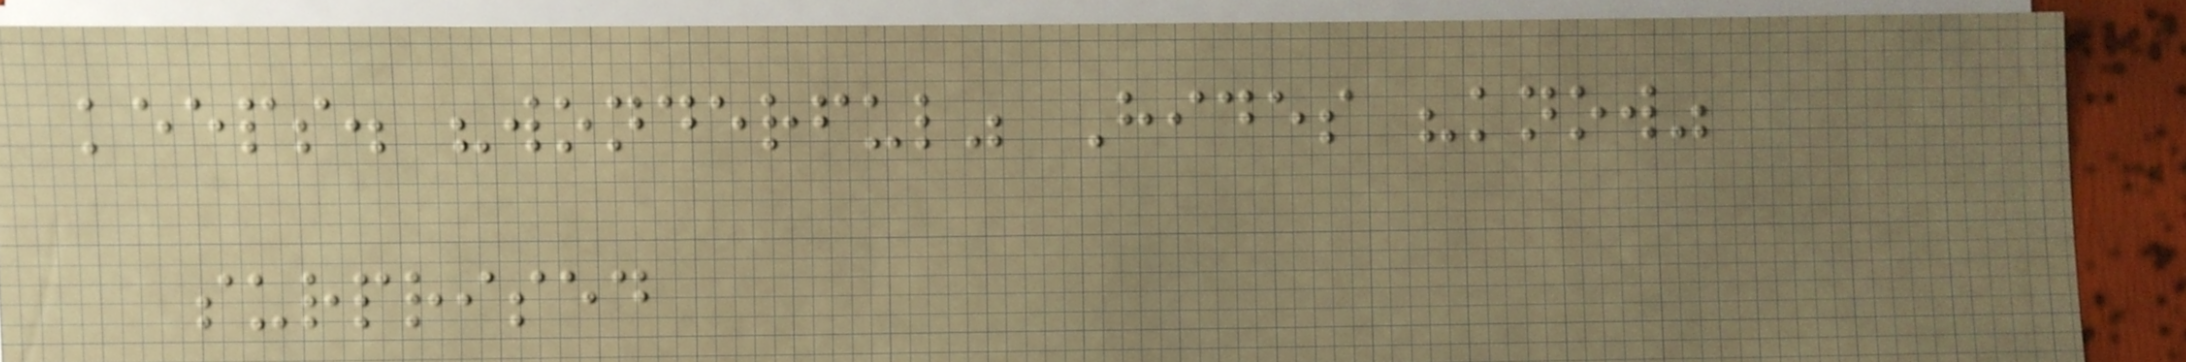keeps. "wonderful" Hides "know"
surprised
